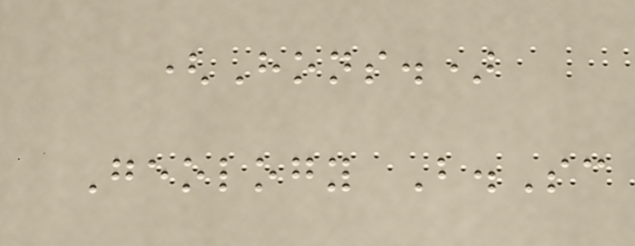(Hons.)
Geology B.Sc
